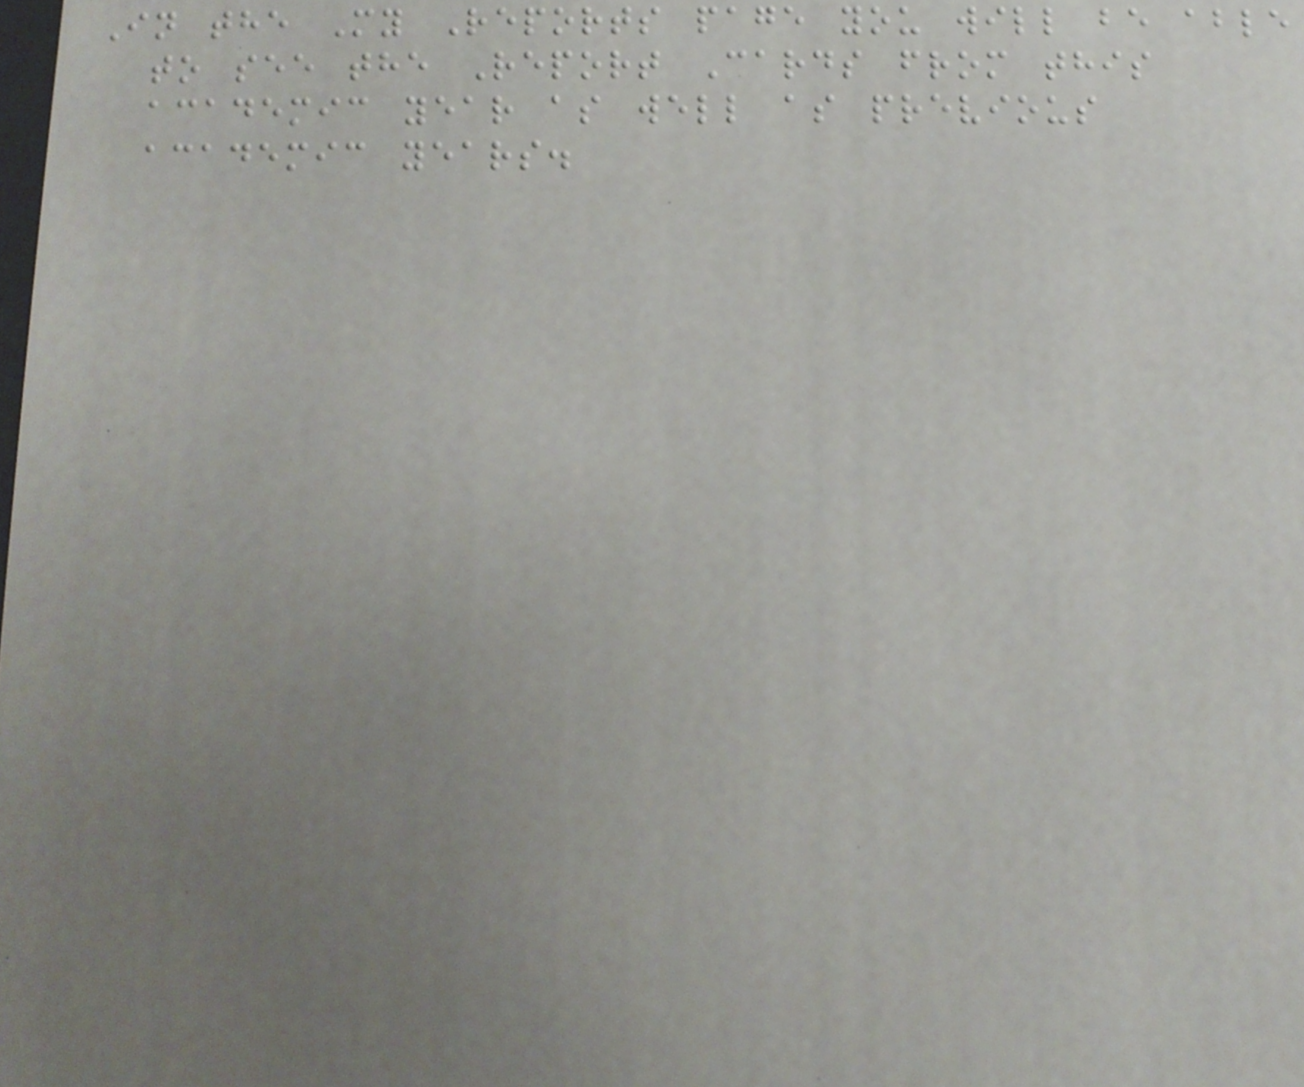In the My Reports page you will be able
to see the Report Cards from this
academic year as well as previous
academic years.
